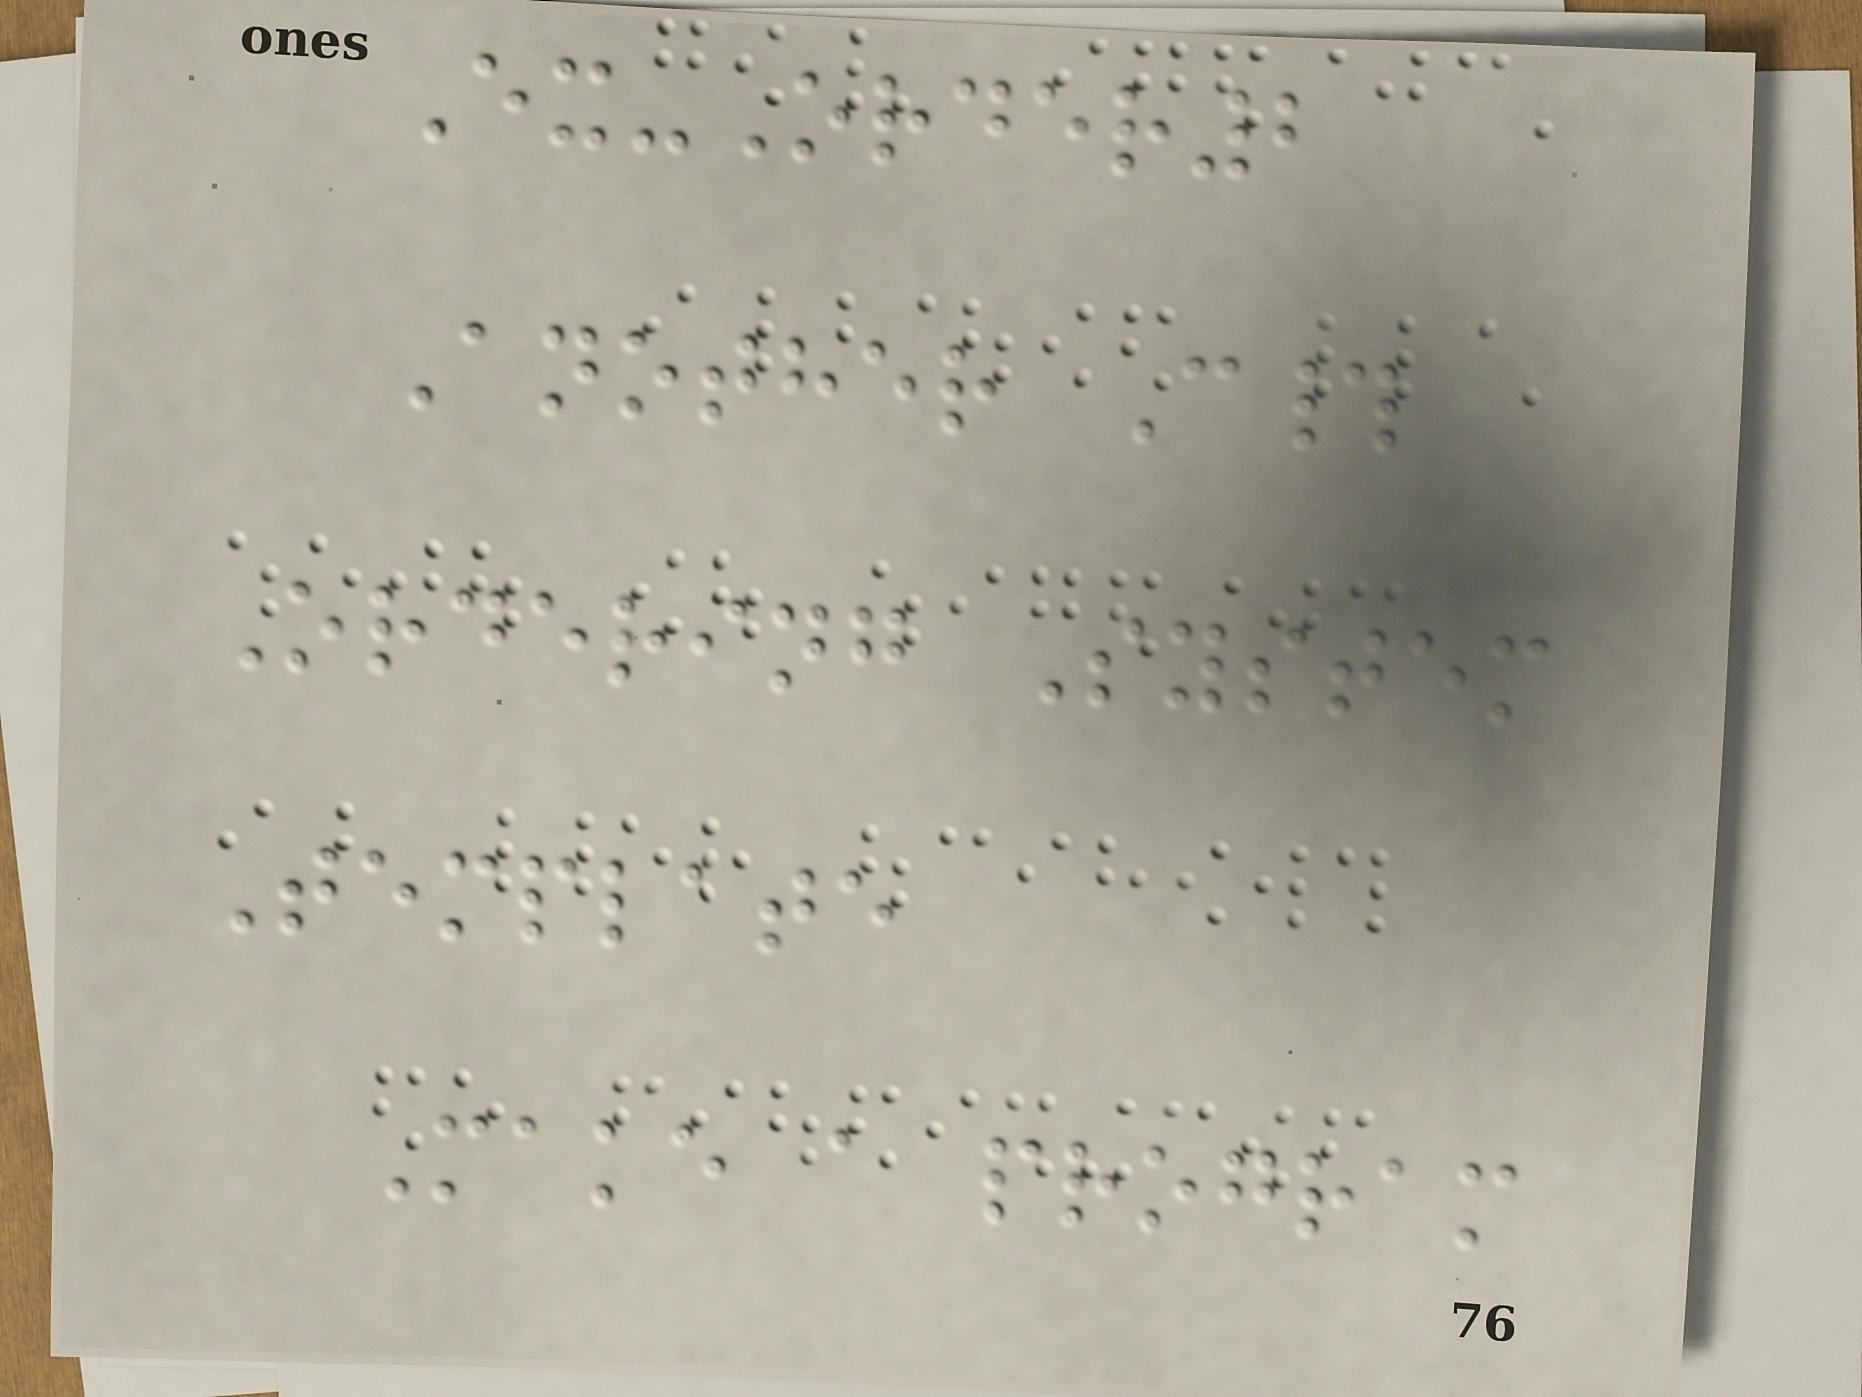Ex-Order2
Another C#
Ordering System
Template
Make a program
